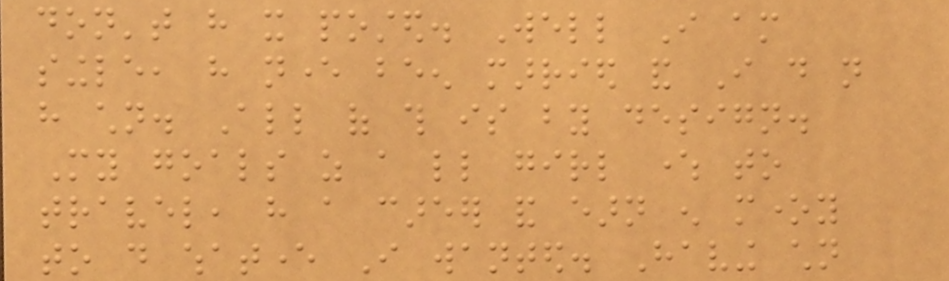don't have it posted. Well I am
single, have never been married and I do not
have children. All of this is by design.
My goals as a little girl where to
travel, have a career and earn enough money
to do whatever I wanted. Having children
